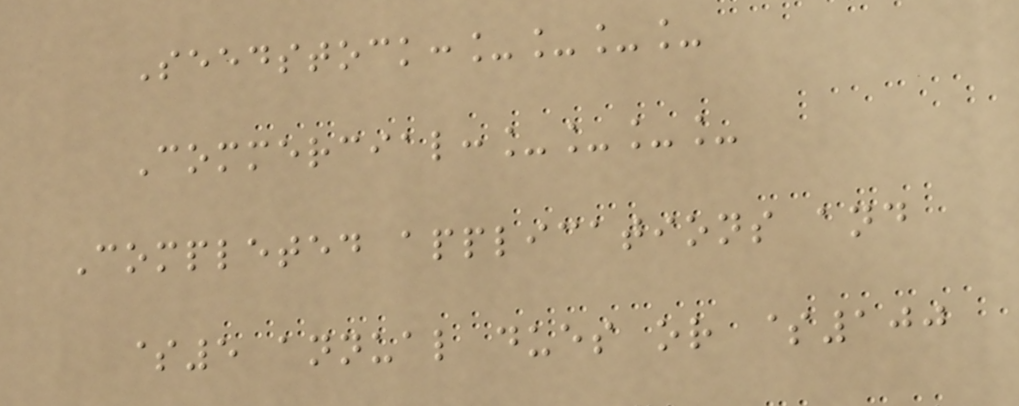Seedstock:____
Commercial:____
Completed applications and
$5 annual dues or $100
